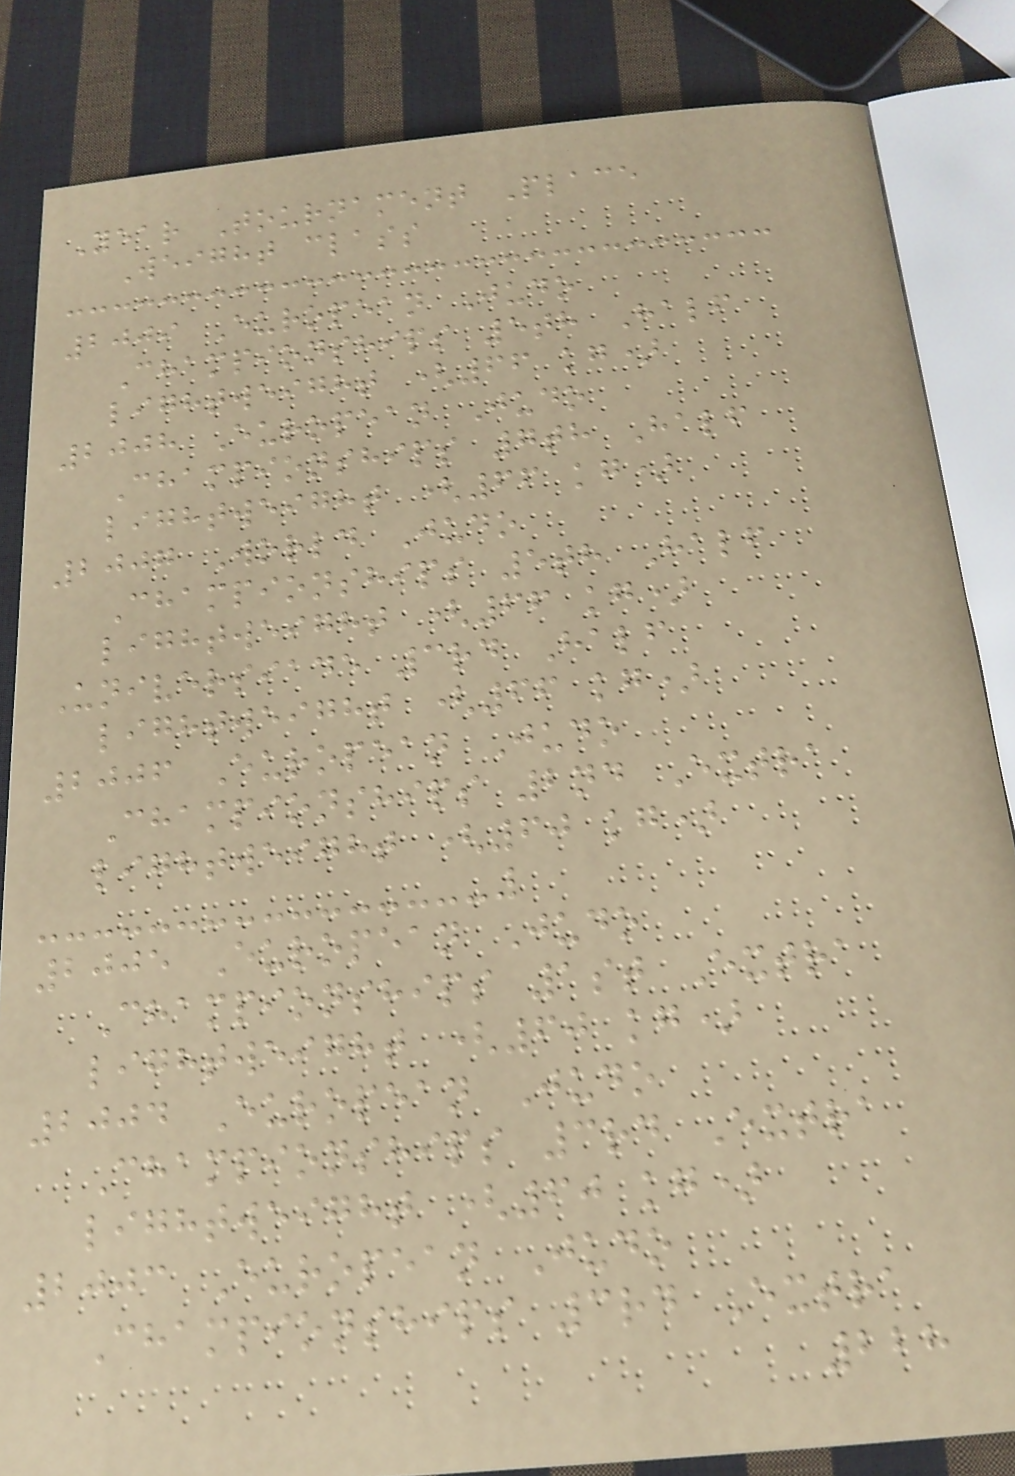Year Tournament Place
Weight class
2009 European Judo
Championships 5th Half
lightweight (66 kg)
2008 European Judo
Championships 7th Half
lightweight (66 kg)
2007 World Judo
Championships 5th Half
lightweight (66 kg)
Universiade 3rd Half
lightweight (66 kg)
2006 European Judo
Championships 2nd Extra
lightweight (60 kg)
2005 European Judo
Championships 1st Extra
lightweight (60 kg)
2004 European Judo
Championships 3rd Extra
lightweight (60 kg)
2003 European Judo
Championships 3rd Extra
228
